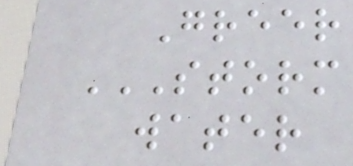Greer
STORM
WATER
